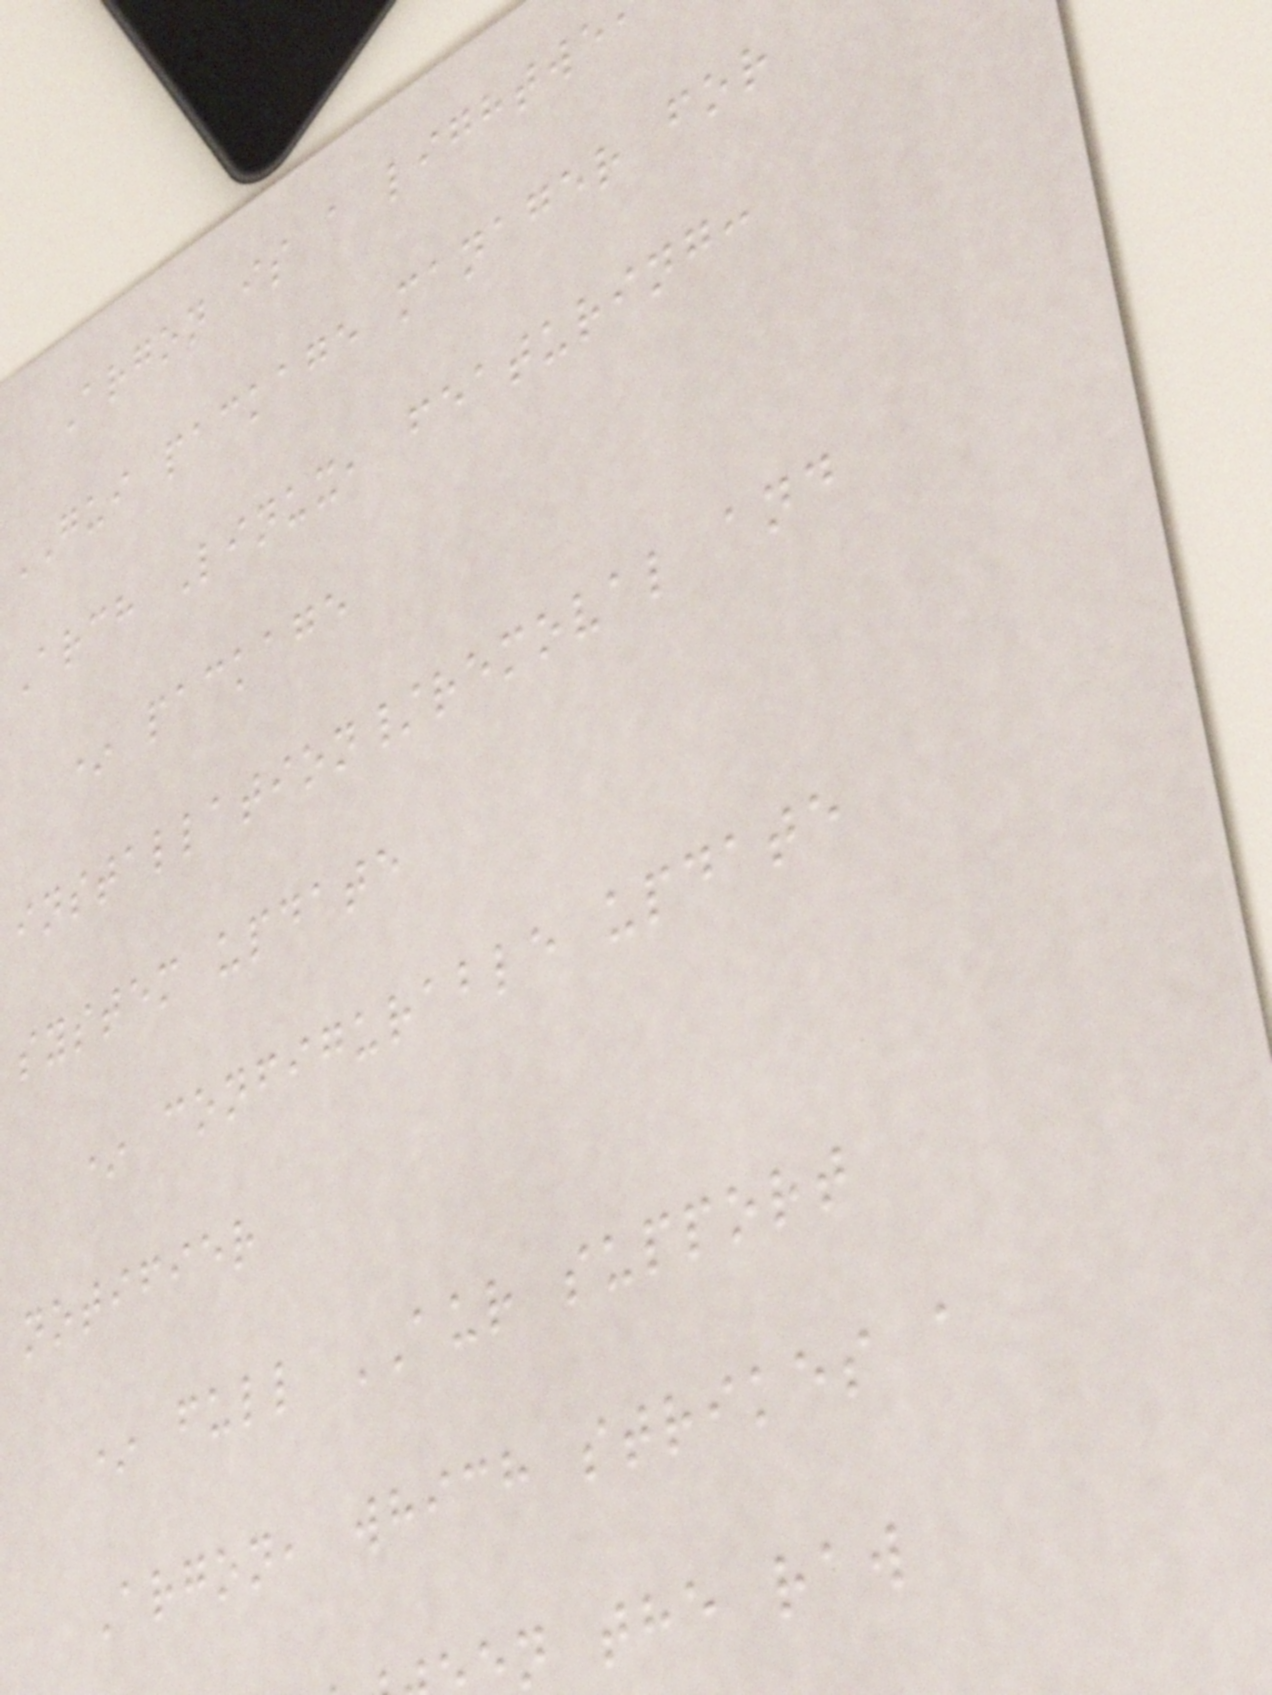Argon is a lightwe
GUI package manager for
Arch Linux, featuring:
* package
installation/removal and
system update
* configurable update
notifier
* full AUR support
Argon, which strikes a
n the raw
